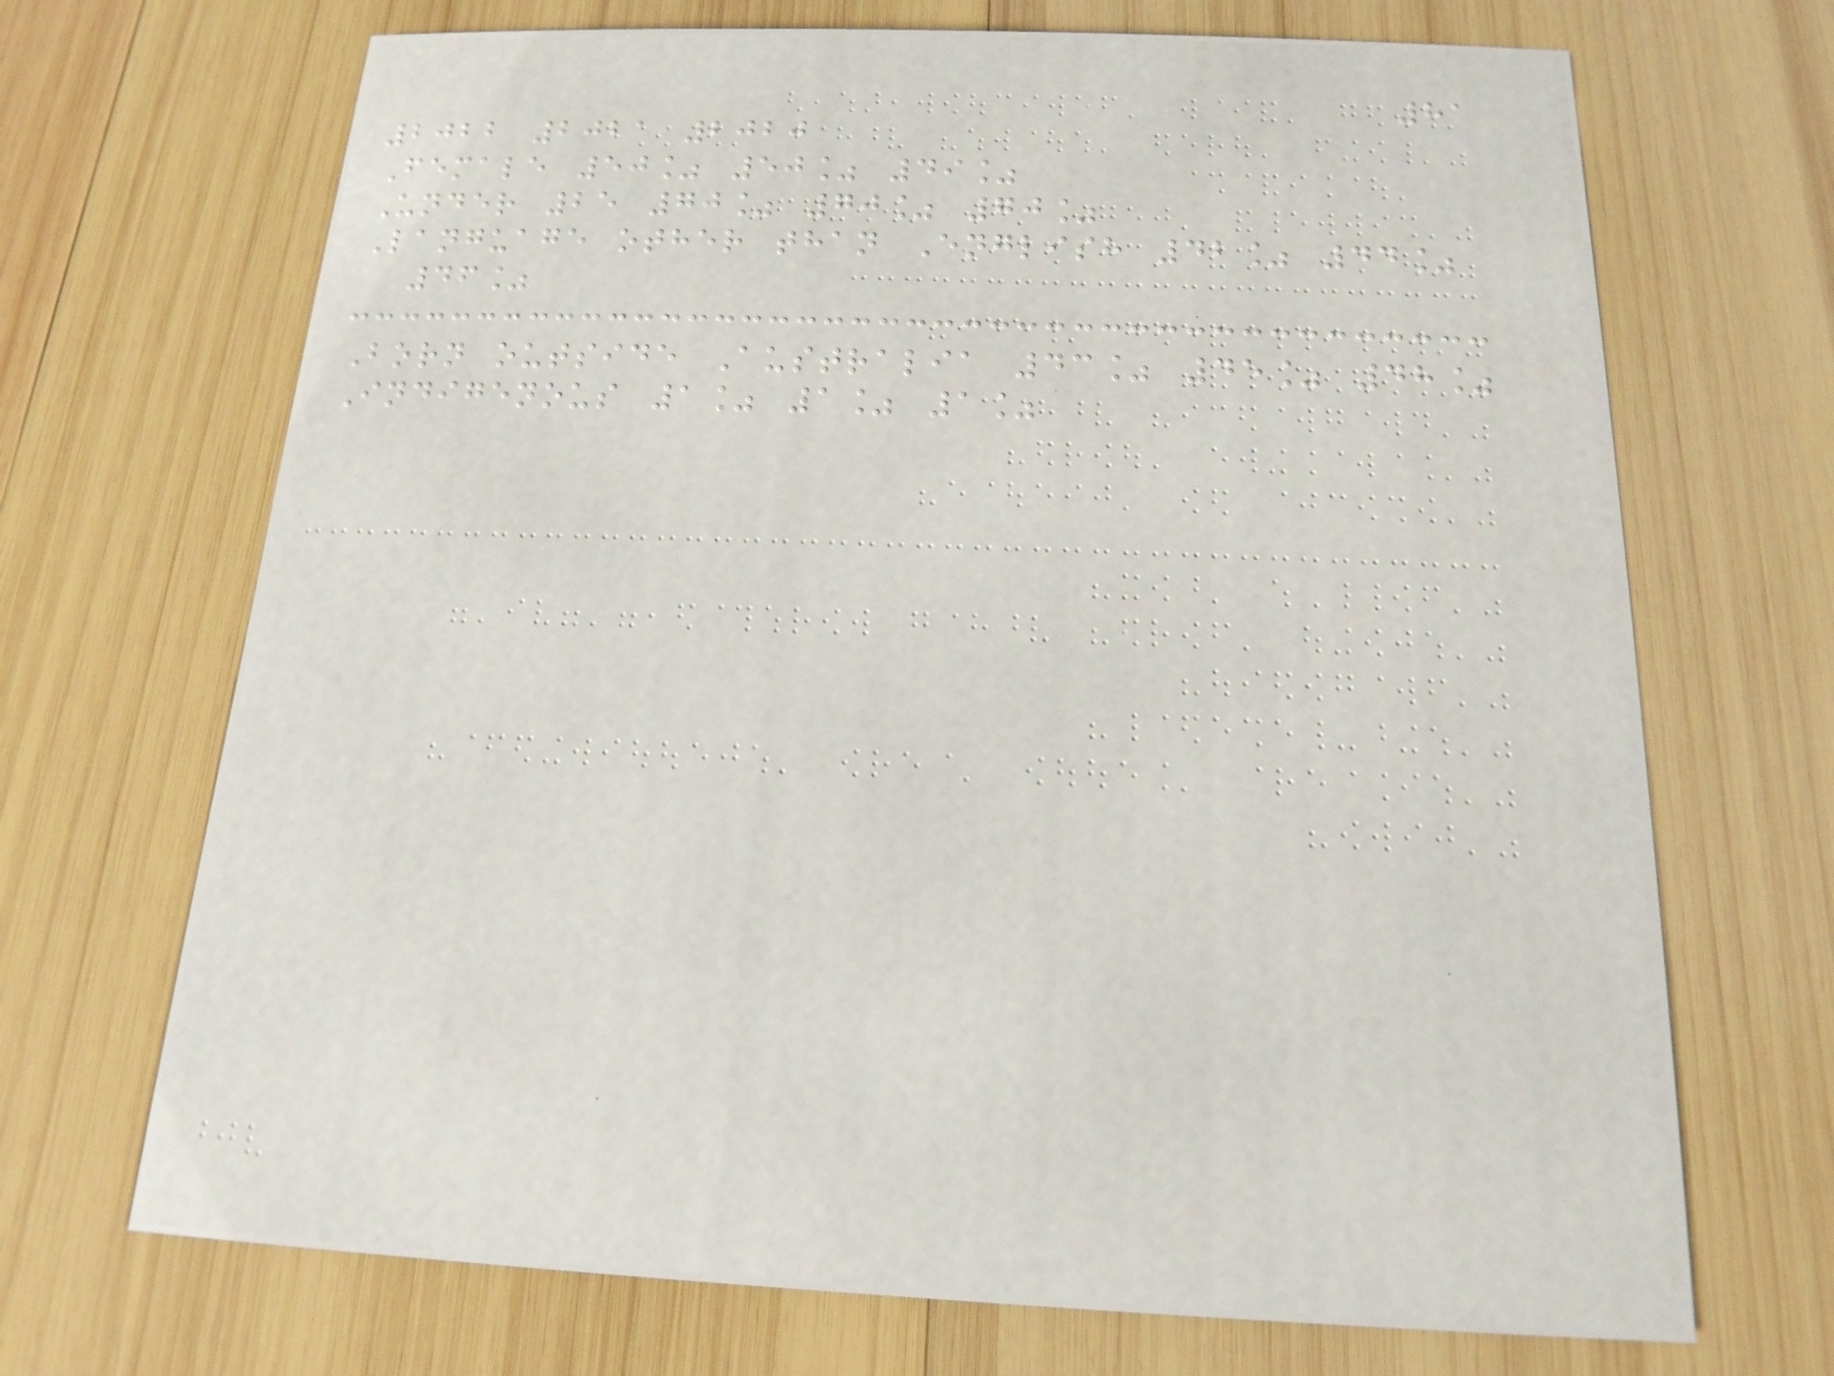81
2022 2021 2020
Female 50% 50% 49%
Under 25 70% 70% 70%
Language other than English 42% 44%
46%
Born outside Australia 43% 45% 48%
Indigenous 1% 1% 1%
